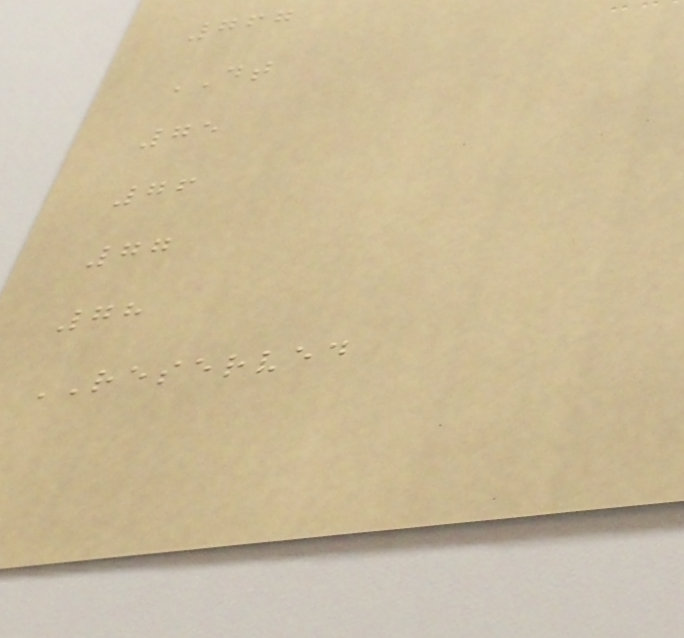767
DT
75
76
77
78
RESERVED
